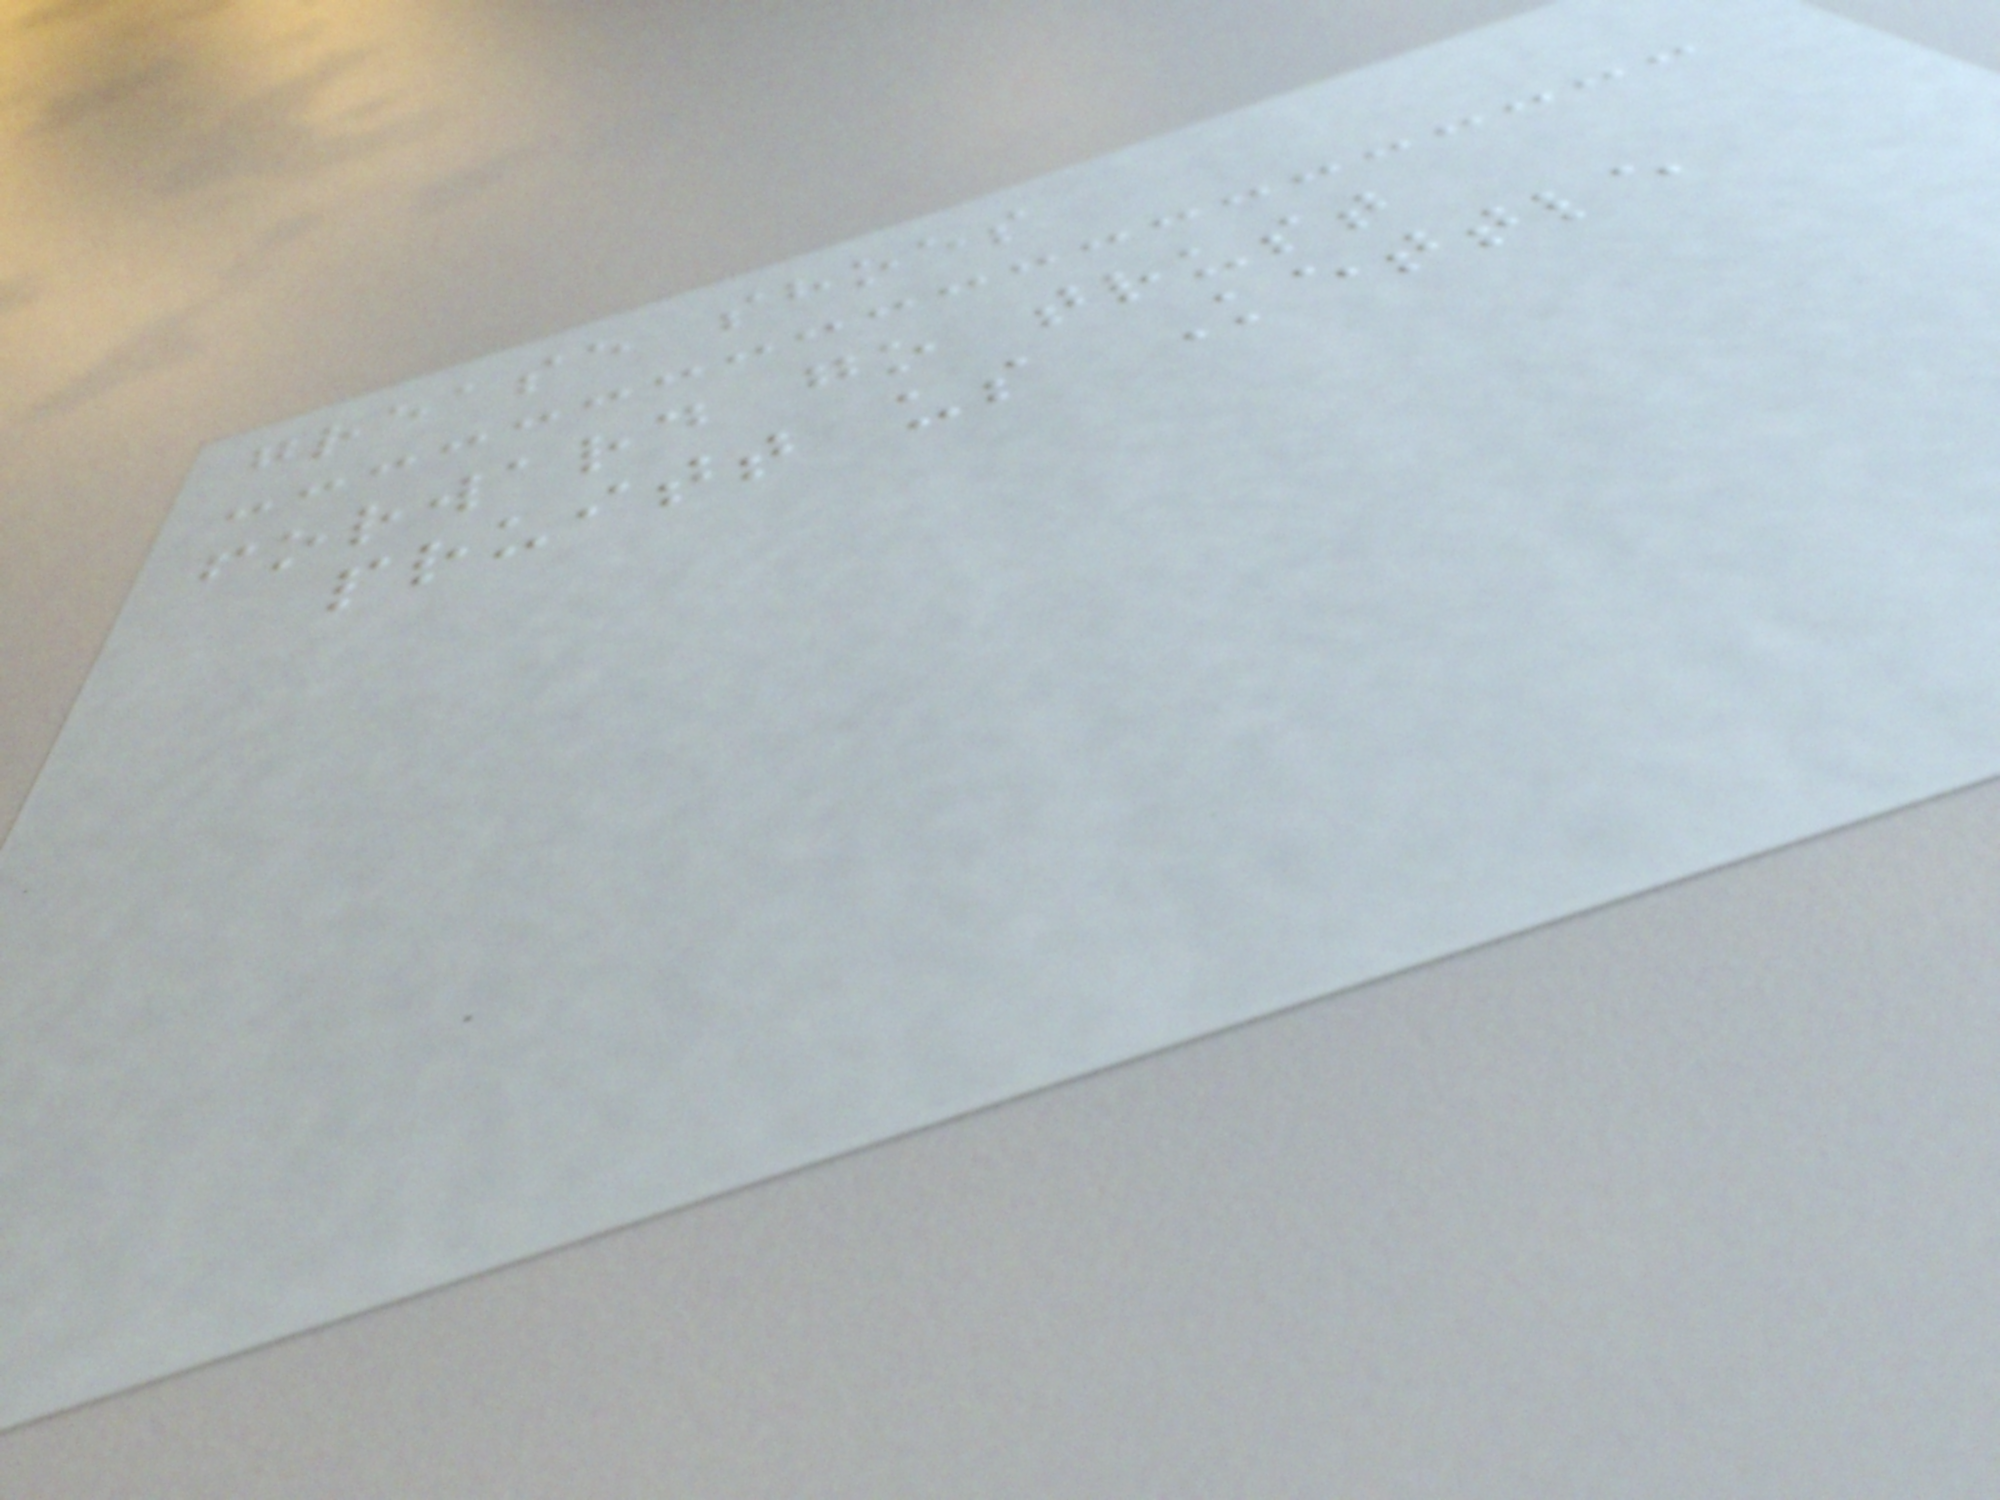grease shoes
forward go trust
pruitt us Kettle
